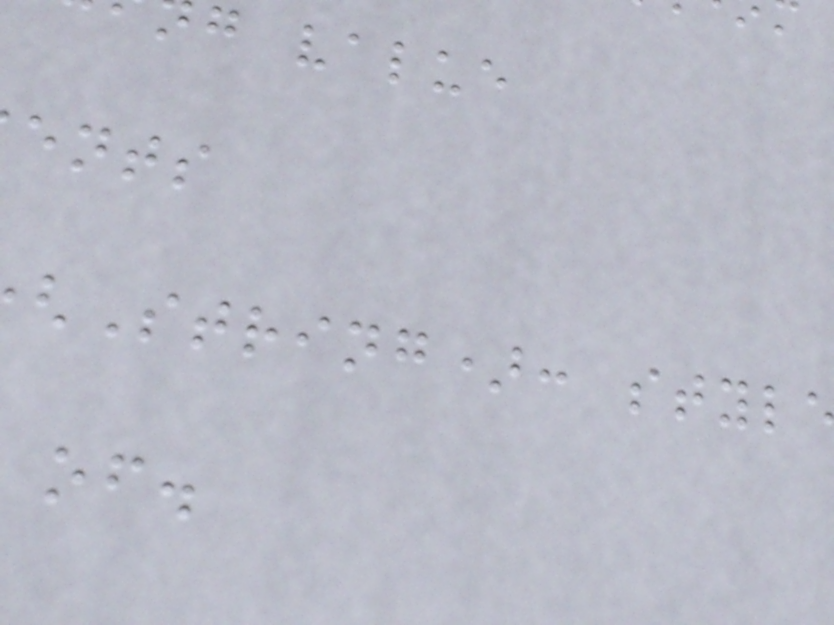g value
ents
String): styl
